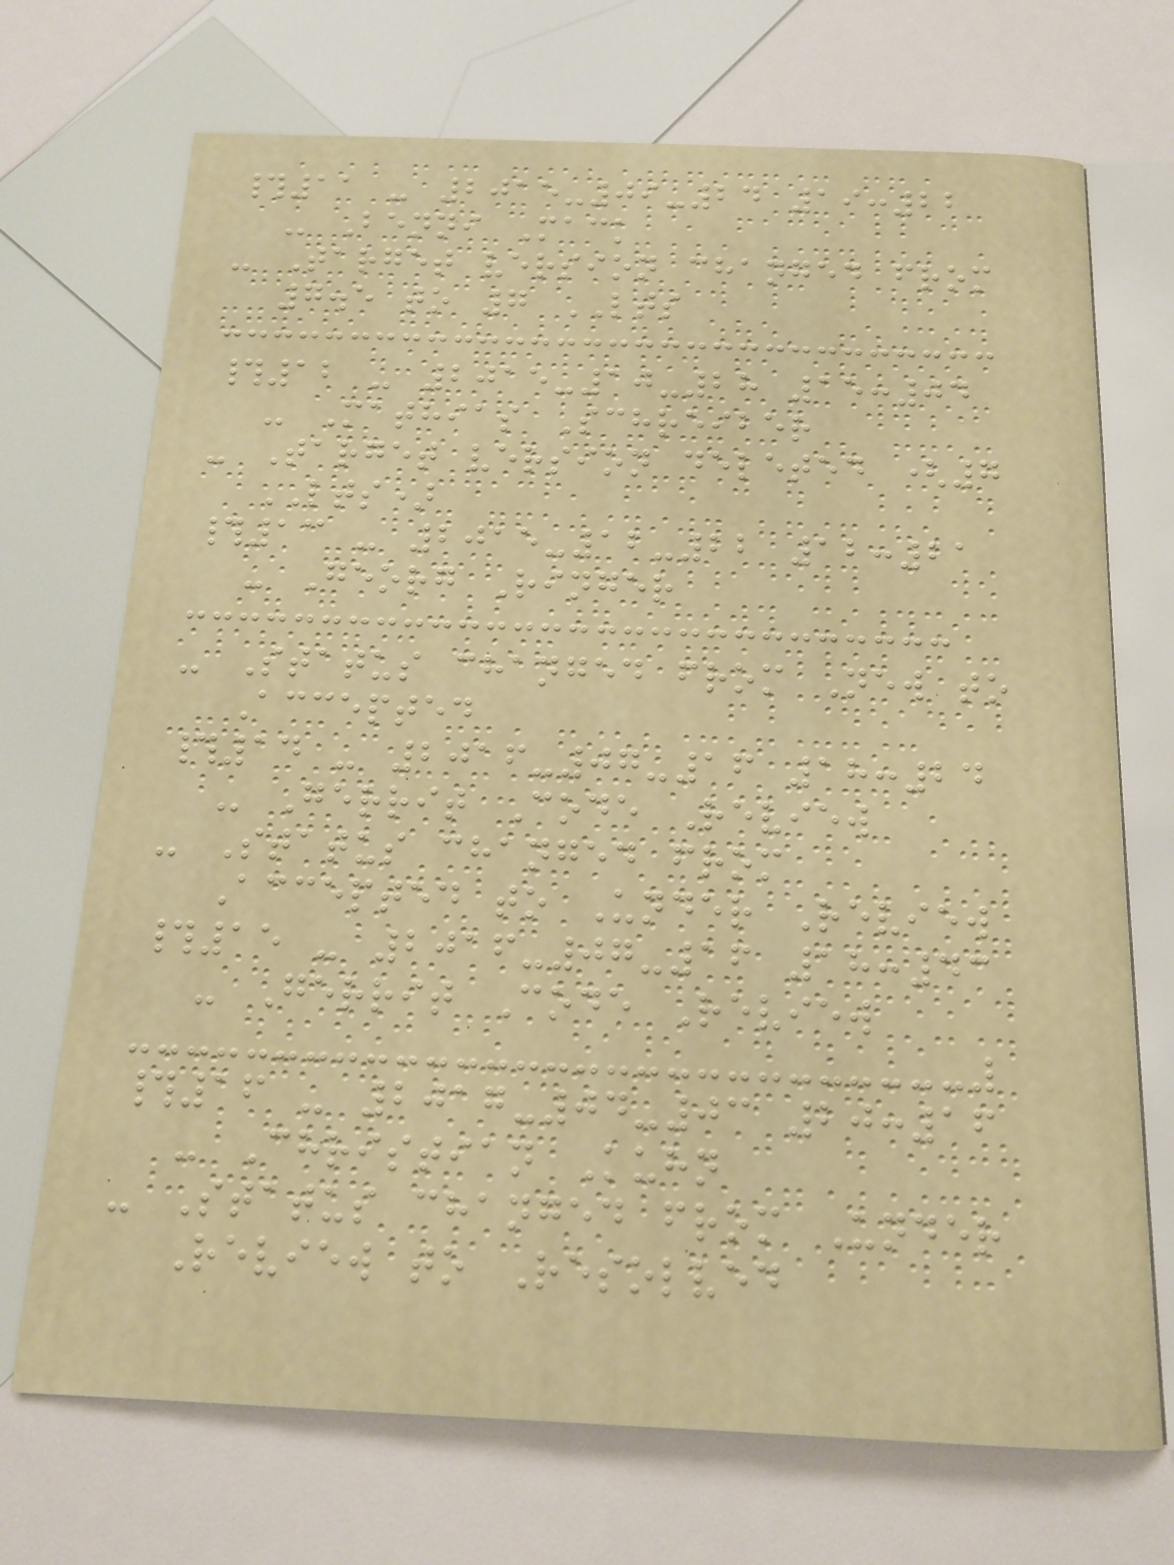#11 - 2015-09-24 19:22
- Benni Mack
- Target version changed from
7.5 to 7 LTS
#12 - 2015-10-28 15:04
- Mathias Schreiber
- Target version deleted (7
LTS)
#13 - 2015-12-22 12:21
- Georg Ringer
- Status changed from New to
Accepted
#14 - 2016-07-16 18:24
- Gerrit Code Review
- Status changed from
Accepted to Under Review
#15 - 2016-07-16 18:43
- Gerrit Code Review
#16 - 2017-04-03 20:16
- Christian Kuhn
- Status changed from Under
Review to Resolved
